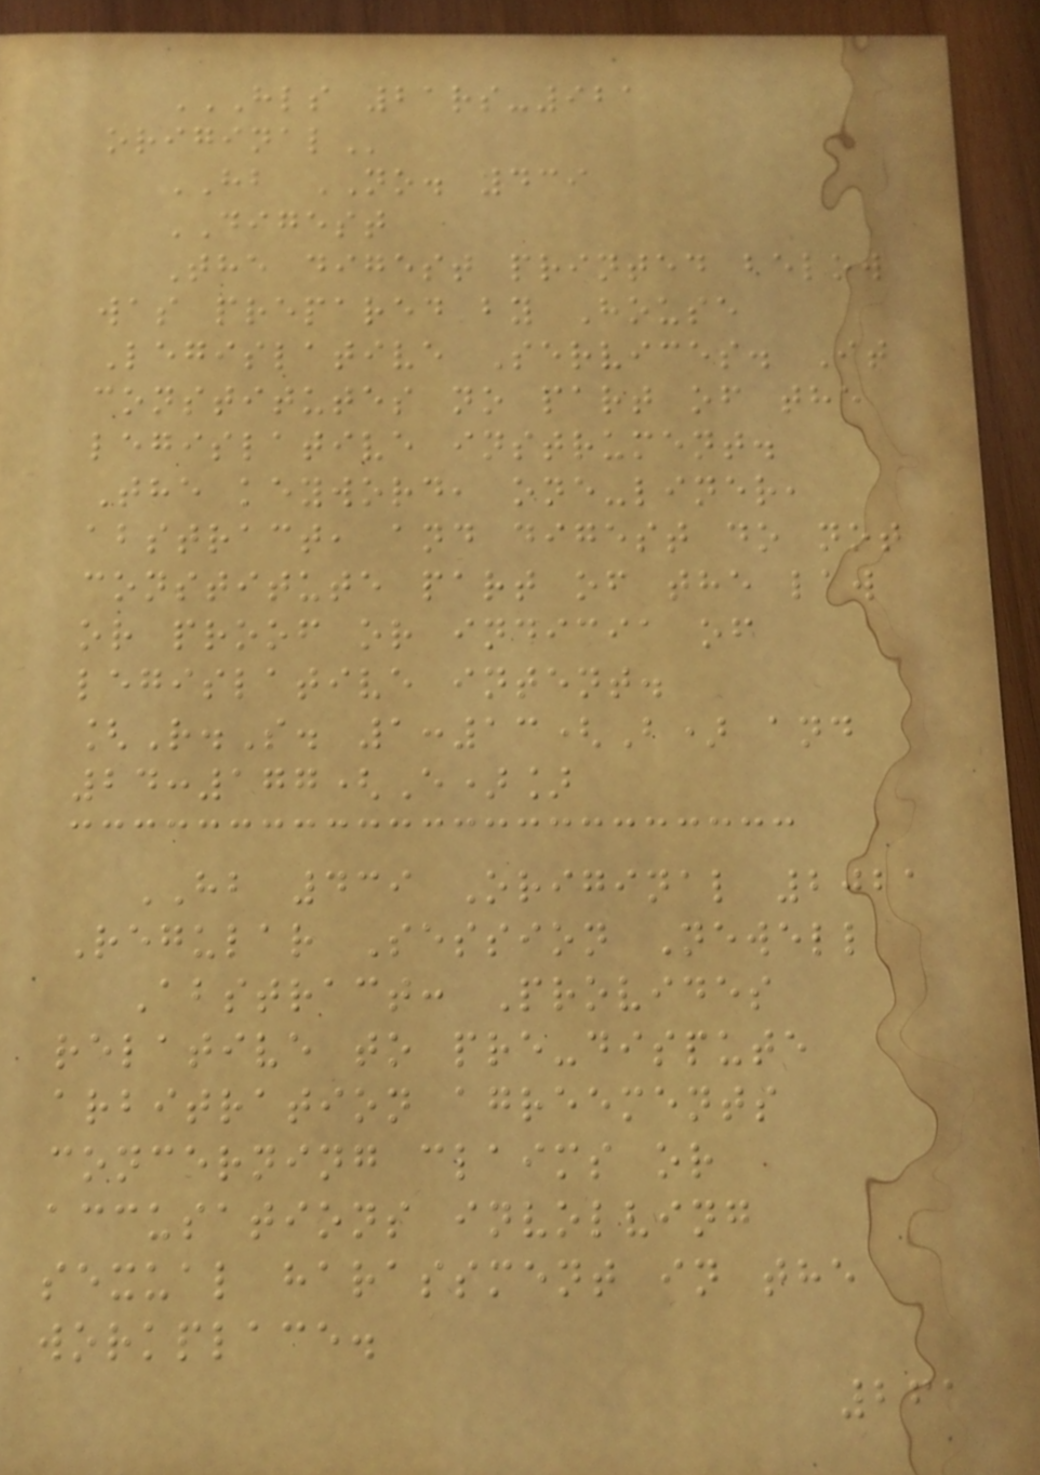HLS 21RS-921
ORIGINAL
HB NO. 439
DIGEST
The digest printed below
was prepared by House
Legislative Services. It
constitutes no part of the
legislative instrument.
The keyword, one-liner,
abstract, and digest do not
constitute part of the law
or proof or indicia of
legislative intent.
[R.S. 1:13(B) and
24:177(E)]
HB 439 Original 2021
Regular Session Newell
Abstract: Provides
relative to pre-dispute
arbitration agreements
concerning claims or
accusations involving
sexual harassment in the
workplace.
261
